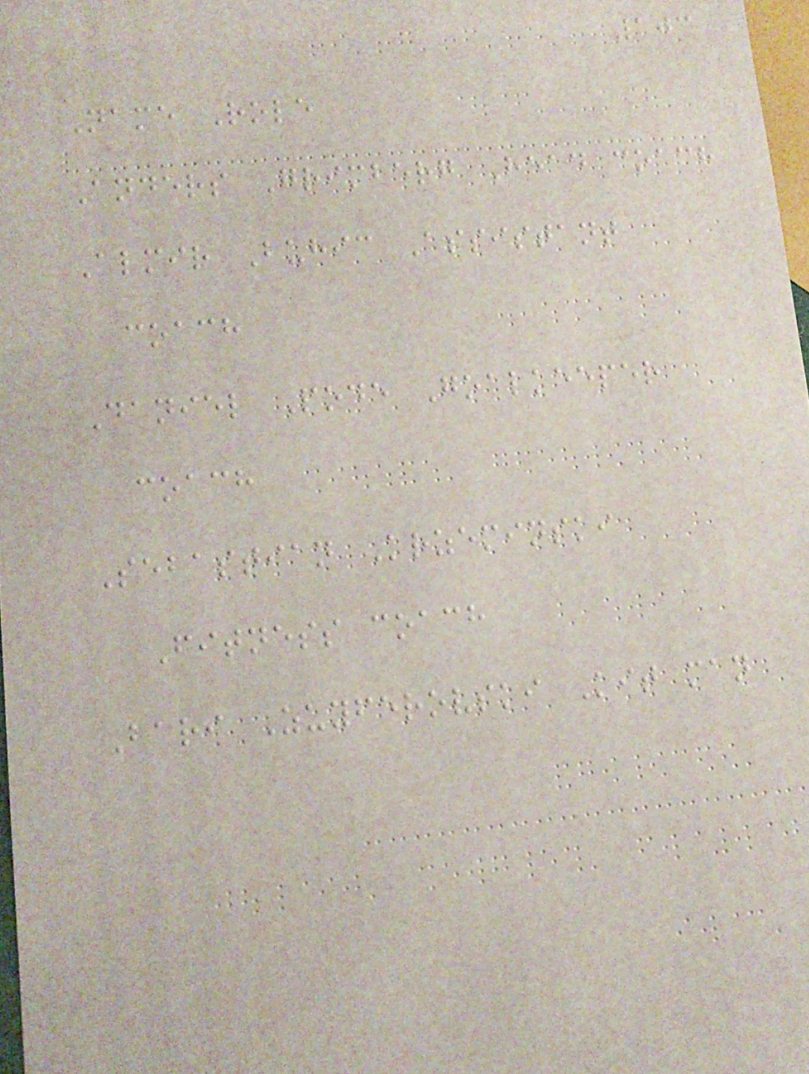103
Name Role
Anders Grimberg Head coach
Almir Buhic Assistant
coach
Daniel Pode Goalkeeper
coach
Sebastian Krzeminski
Fitness coach
Bari Zuyferovski Kit man
